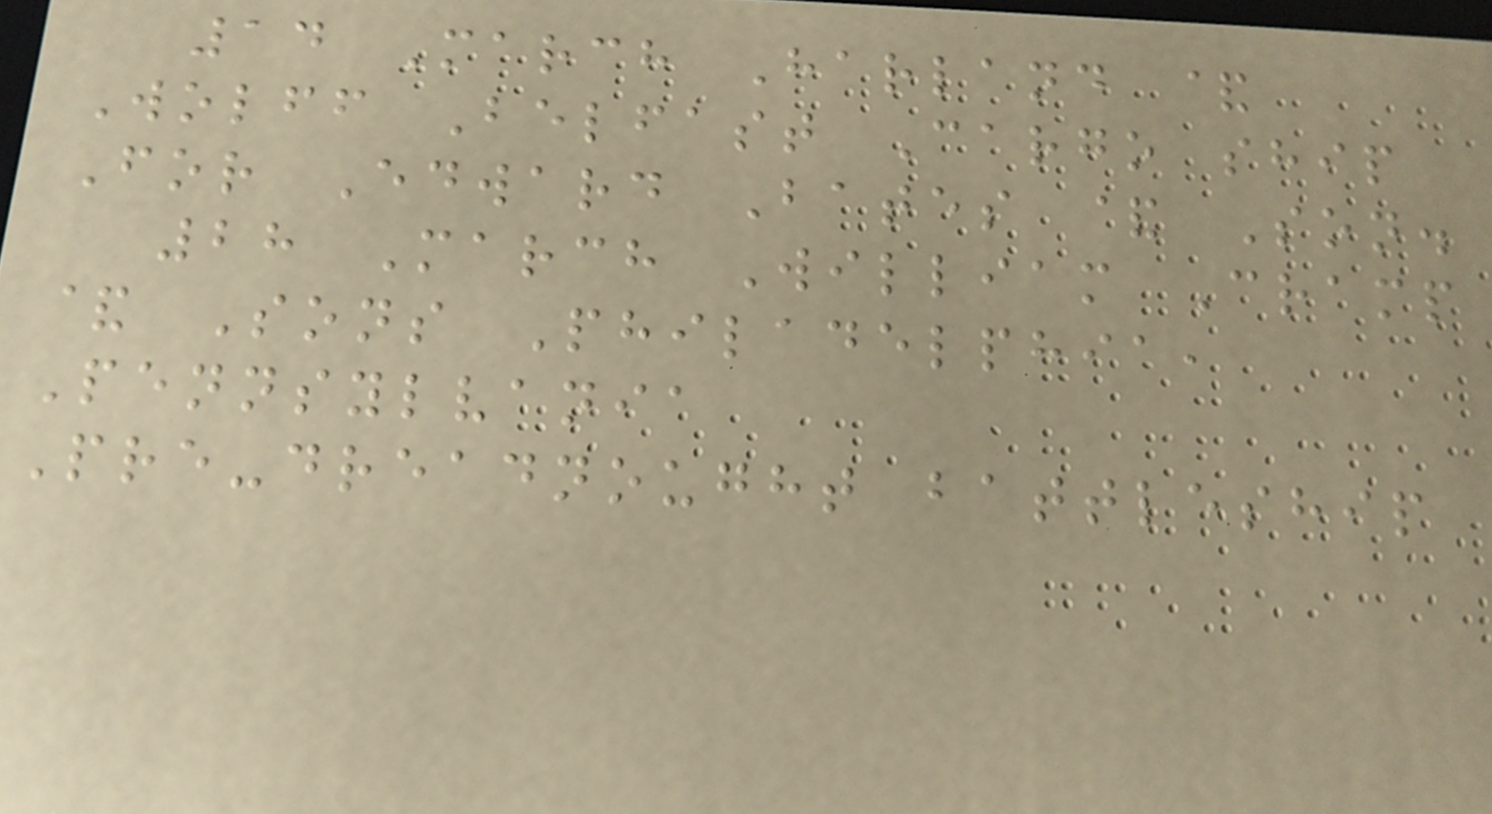14 March Harland &
Wolff Belfast Cargo ship
For Edward Bates & Son.
28 March William Cramp
& Sons Philadelphia,
Pennsylvania
Pre-dreadnought battleship
